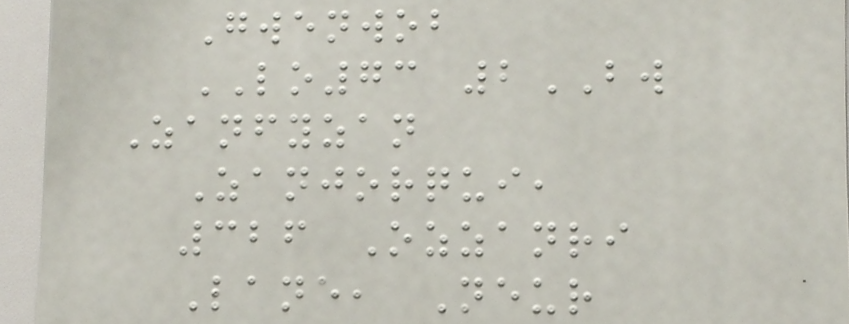Gwenwob
LO73 2BW
Zanfyzan
Zanjorqui,
326 Ozzanri
Lane, Neur
